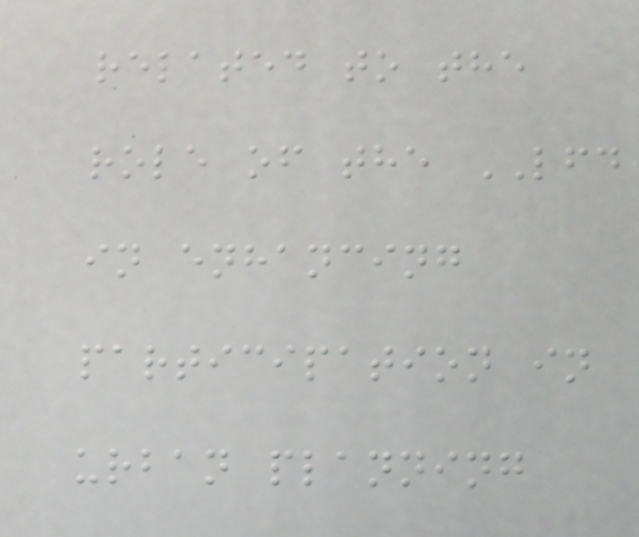related to the
role of the LFD
in enhancing
participation in
urban planning
